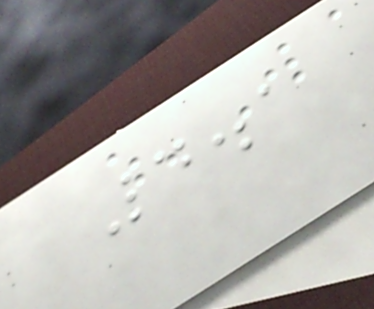4.1
